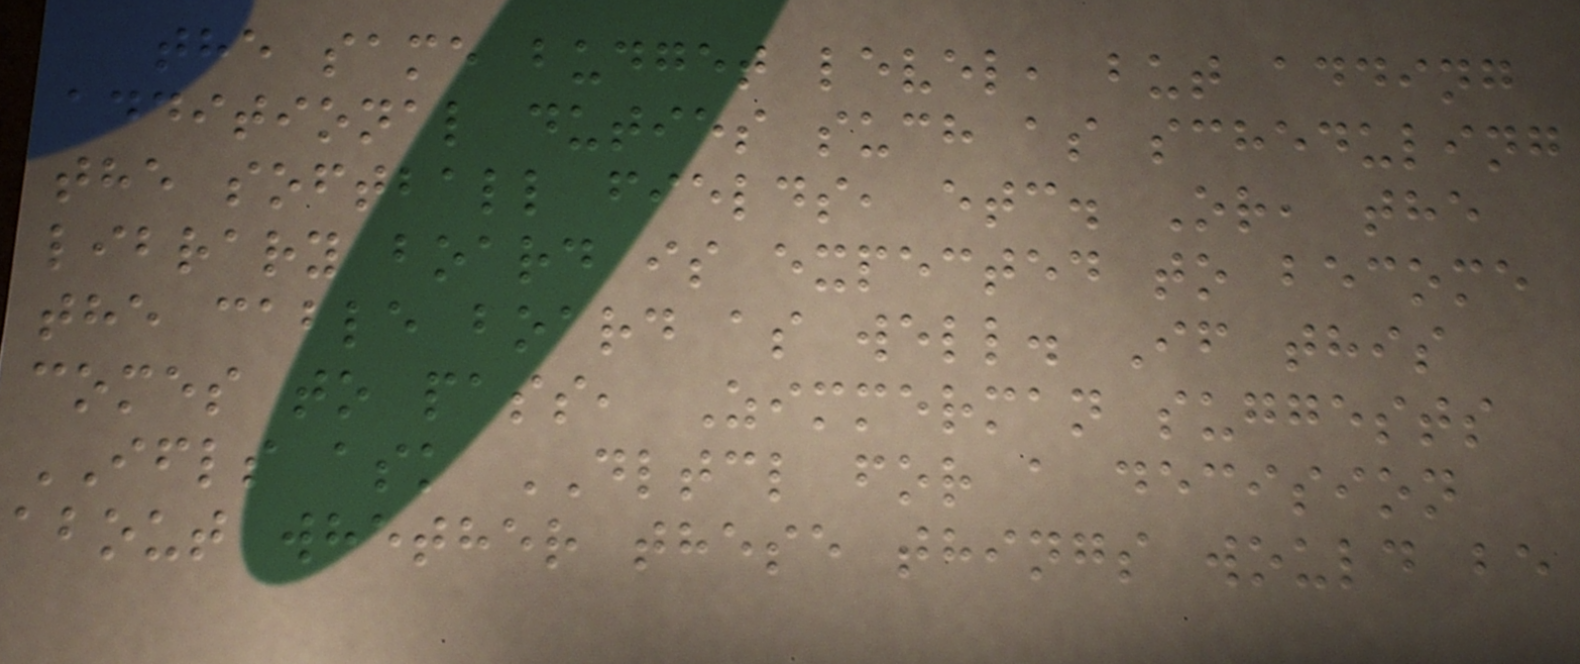the same budget level, but adding
additional duties such as scheduling
the softball fields, etc. Or, the
library board is expected to become
the cable board as well. If this
comes to pass, Zimmerman suggests
IFLS ask DLTCL for a decision
about whether these things would be
